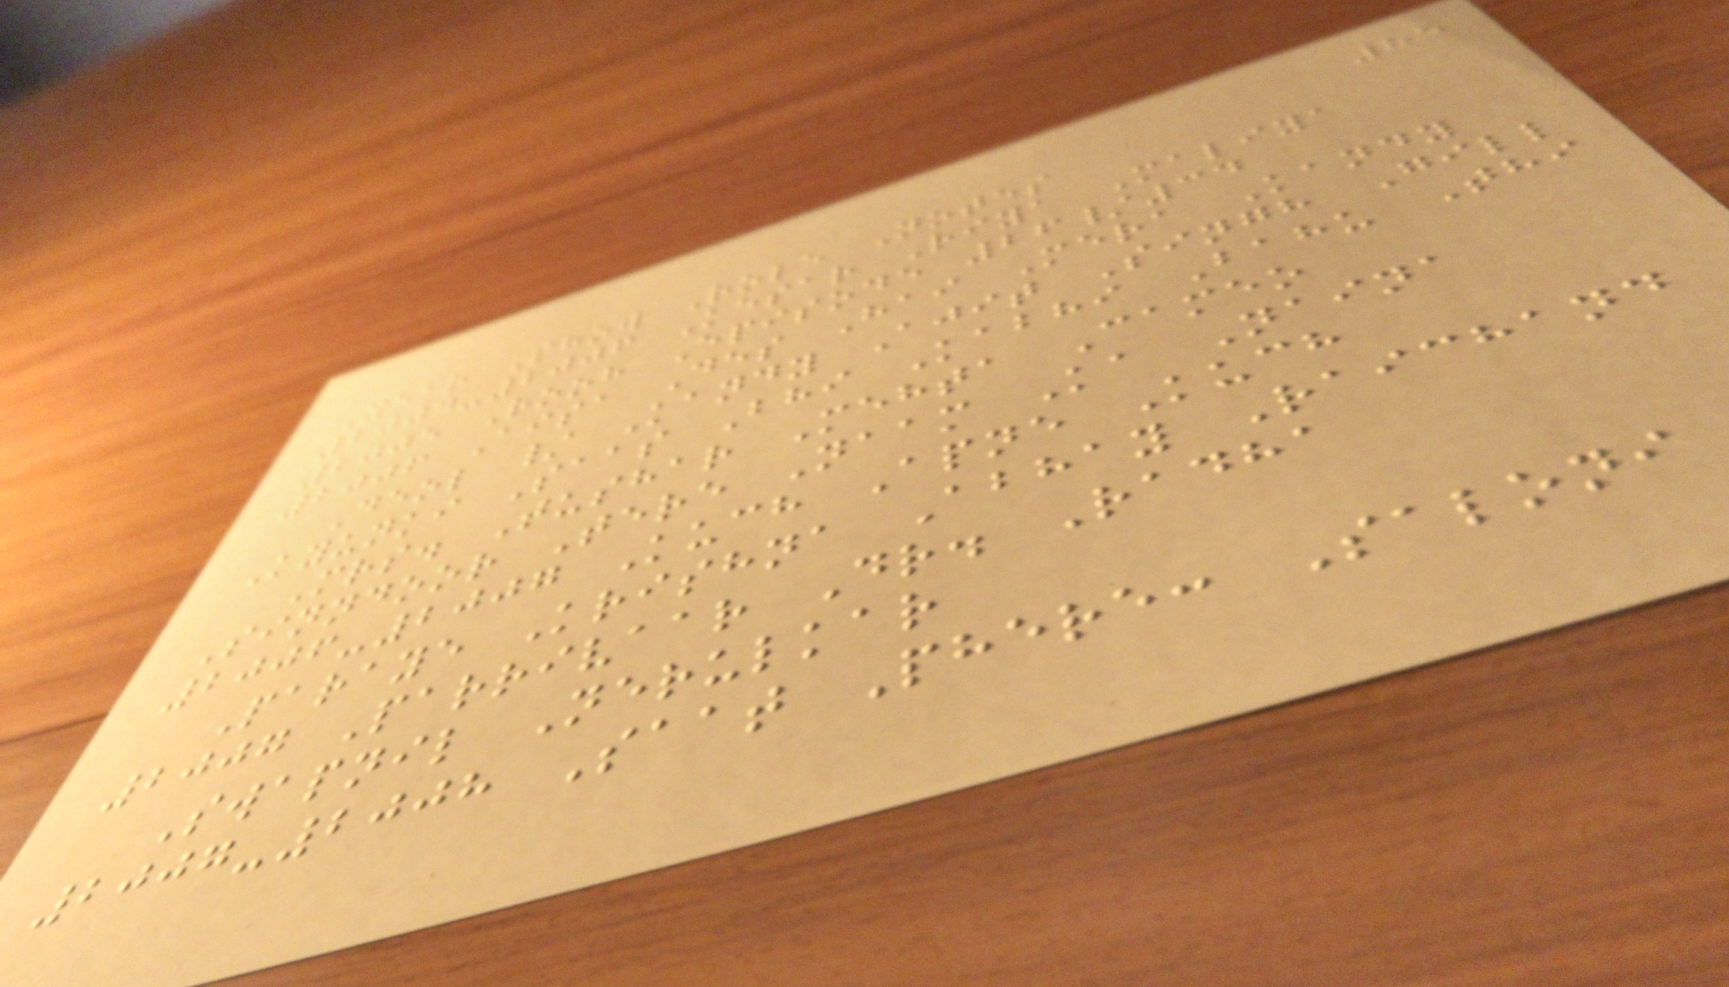85
Year Show Role Notes
2004-2006 Kesar Riya Maliya
2005 Rooh Episode 26/34
2006 Aisa Des Hai Mera Kandy
Deol / Kandy Ajit Singh Gill
Kyunki Saas Bhi Kabhi Bahu Thi
Mrs. Tushar Mehta Cameo
Sinndoor Tere Naam Ka Naina
2006-2007 Kuch Apne Kuch
Paraye Krishna Abhay Raichand
2007 Parrivaar Dr. Radha
Swapnil Nerulkar
2007-2008 Saat Phere: Saloni
